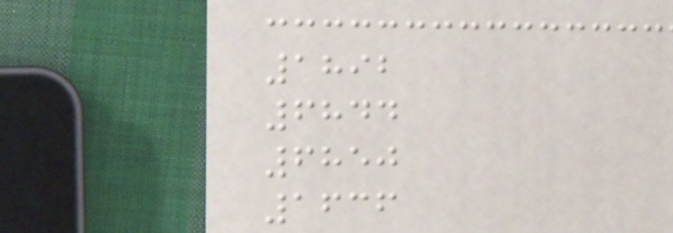1892
6844
6850
1636
